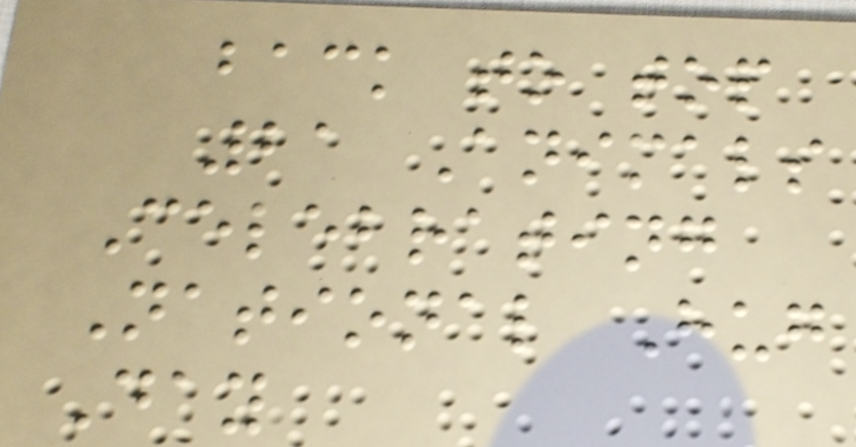back to top
21 Animals
Celebrating
National Hug
Day
